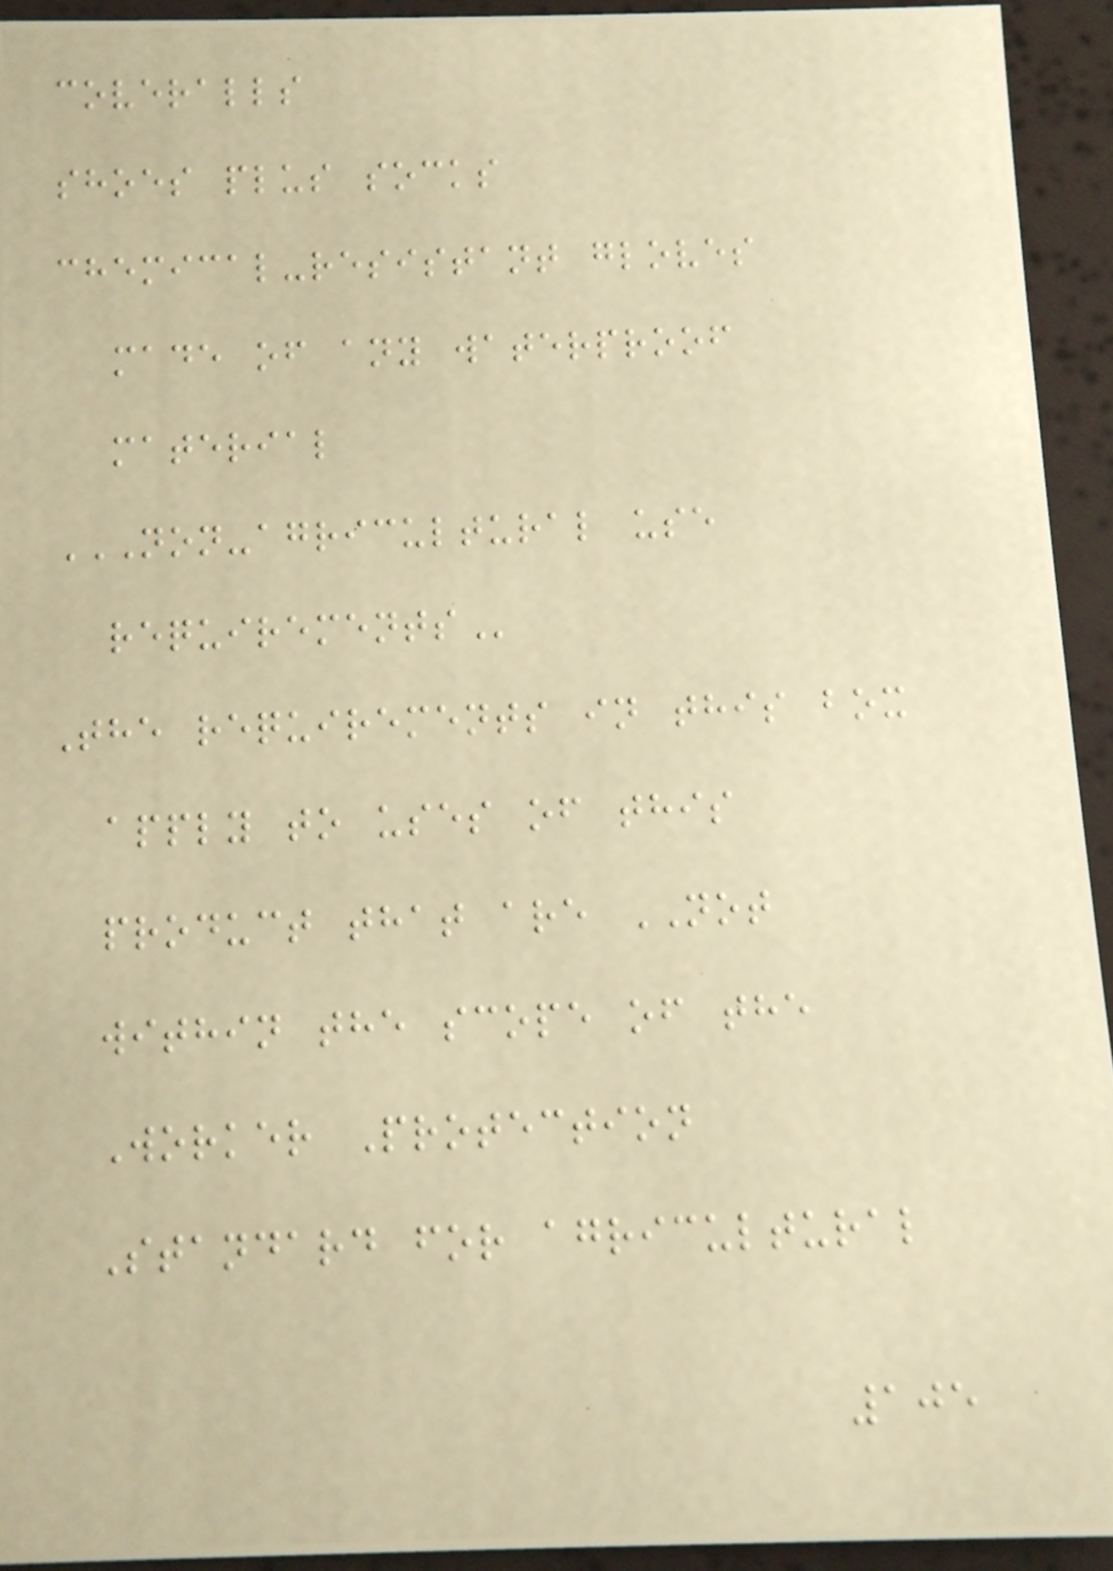coveralls
shoes plus socks
chemical-resistant gloves
made of any waterproof
material
NON-AGRICULTURAL USE
REQUIREMENTS
The requirements in this box
apply to uses of this
product that are NOT
within the scope of the
Worker Protection
Standard for agricultural
105
